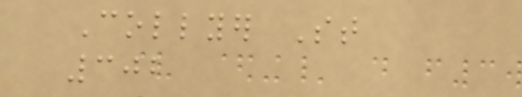Collyer St
302
